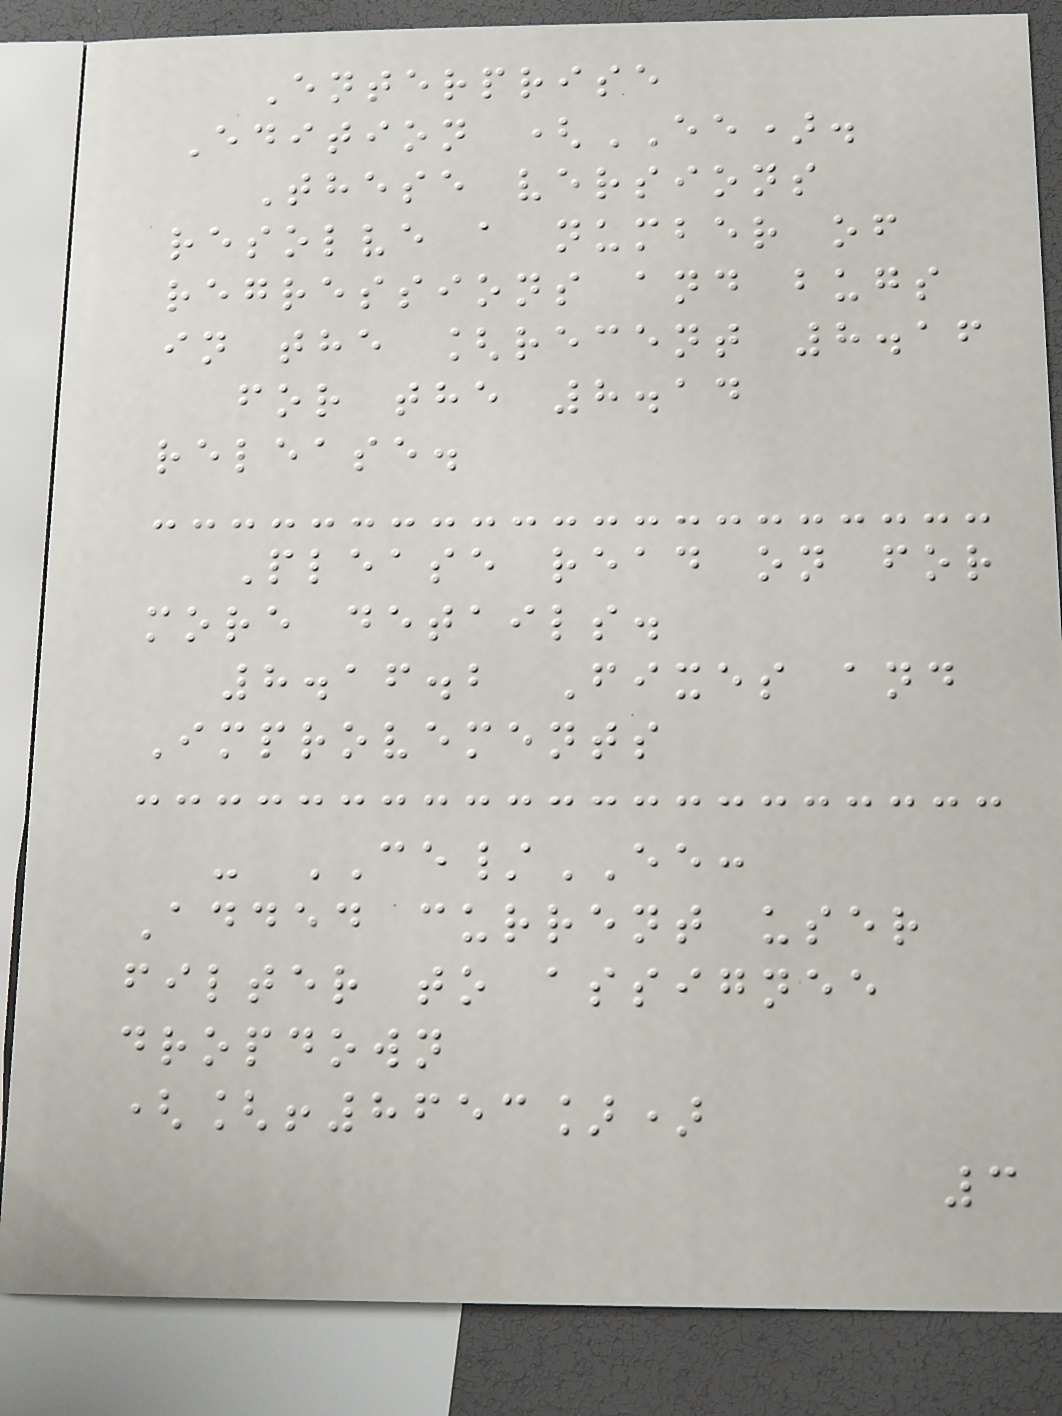Enterprise
Edition (EE).
These versions
resolve a number of
regressions and bugs
in the [recent 8.16
for the 8.14
release.
Please read on for
more details.
8.16.2 Fixes and
Improvements
- CE/EE:
Added current user
filter to assignee
dropdown
([!8653])
3
